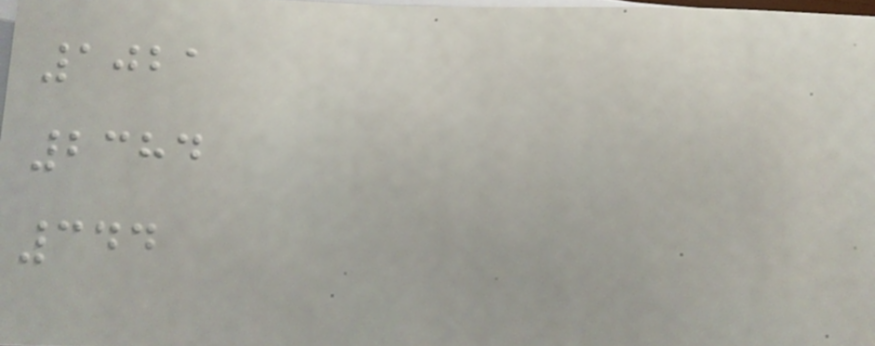1021
2384
344
